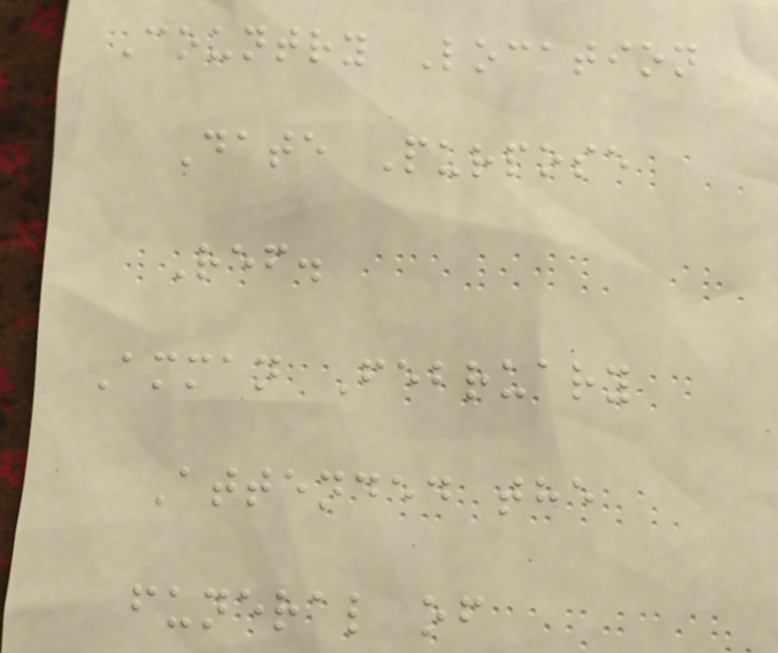Country Location
Date Purpose
Ref.
Amman February
Attended the
funeral of
